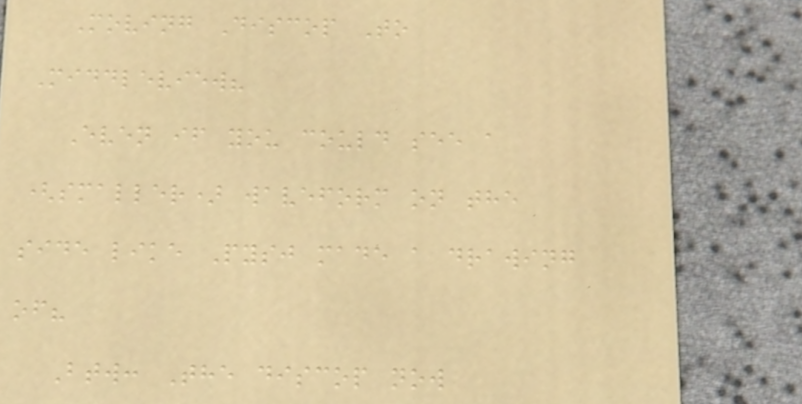Moving Discop To
Middleview?
Even if you could see a
(smaller) waveform on the
side like Pysj made a drawing
of?
Btw: The discop now
